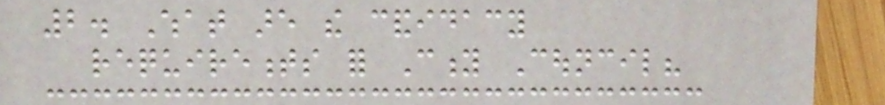2. What are the candidacy
requirements for City Council?
